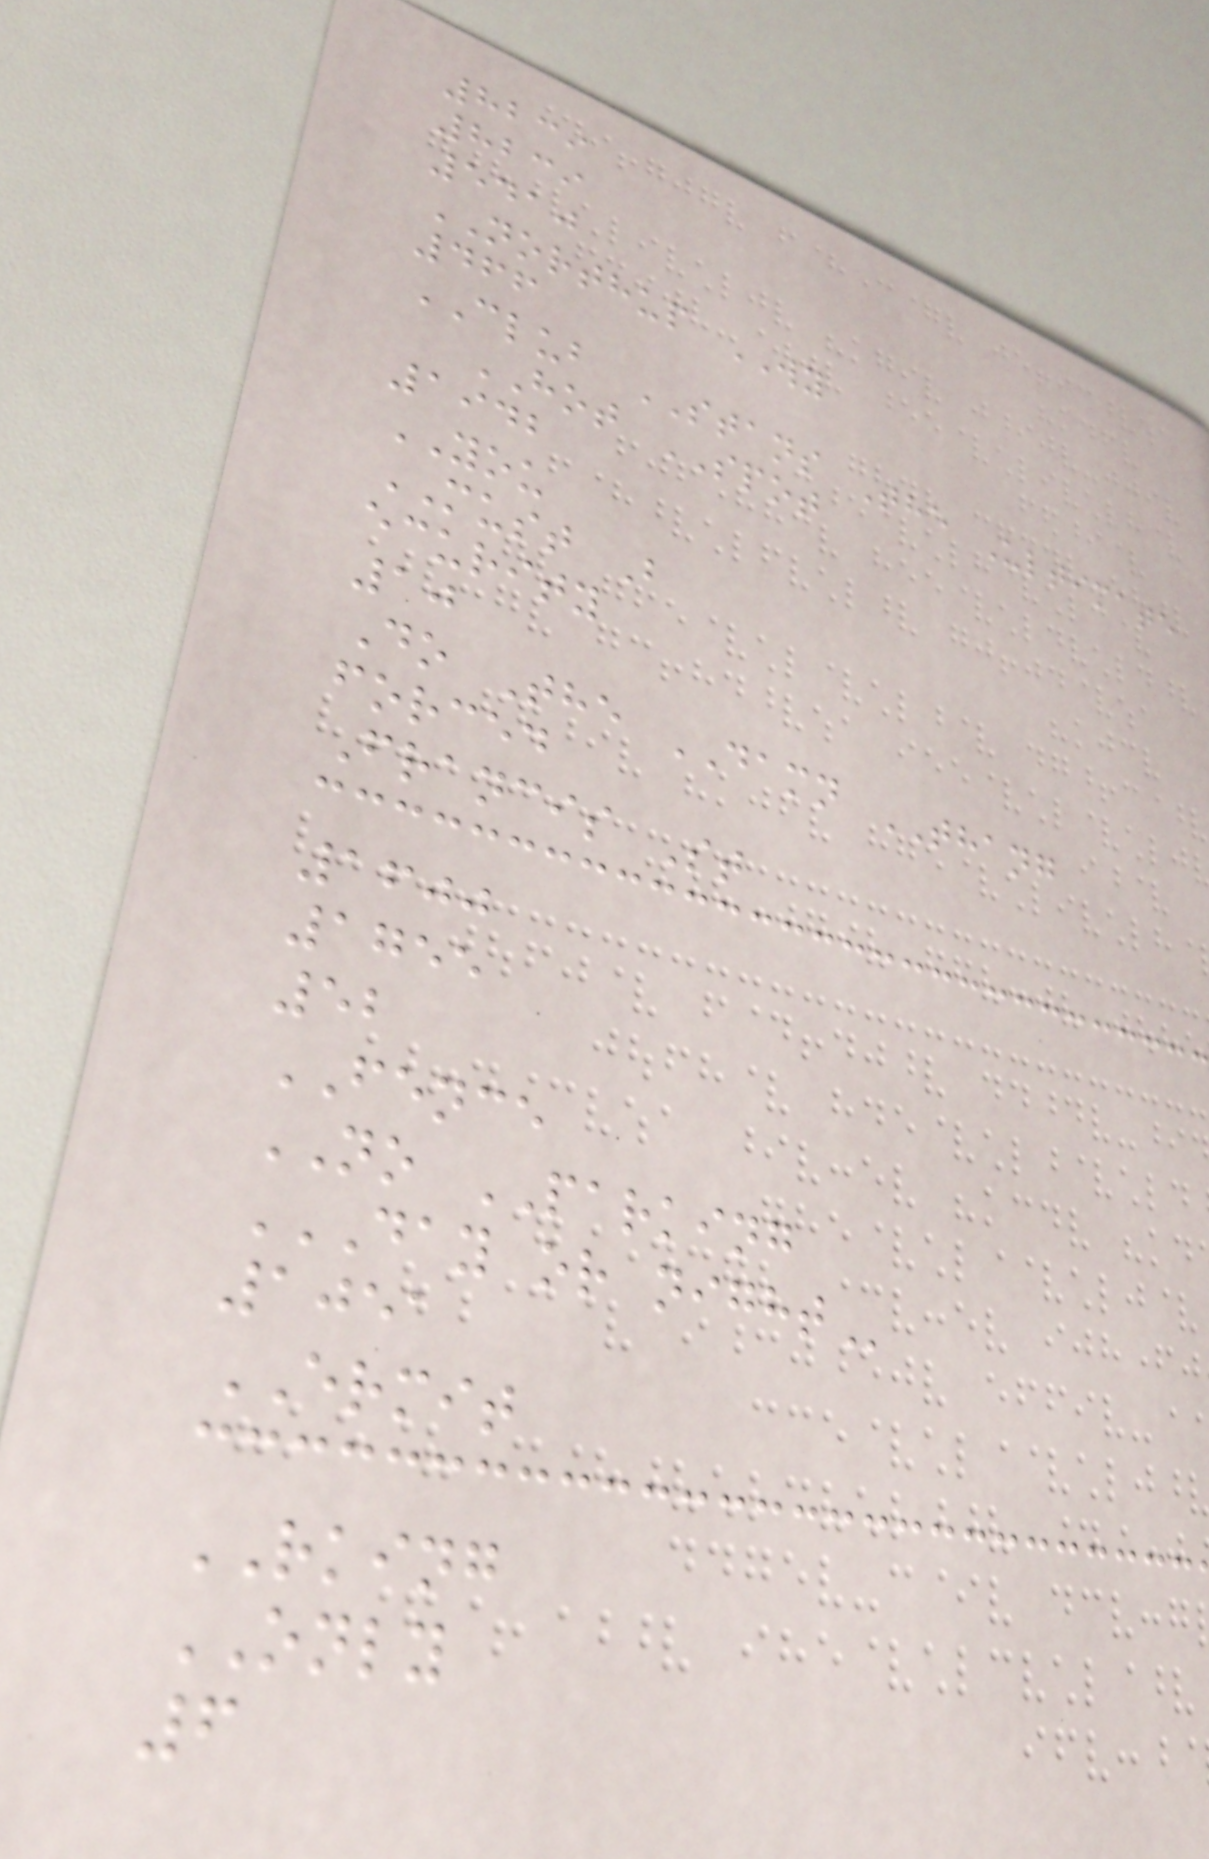8239
8239
5410
NORTHUP WY
466
CLUB STANS The Ultimate
HOT SPOT
1942
YOU
MUST B
ecurity
10
Do The DAMN THANG
forced
Francis St
1600
1755
52
FENCE
NO PARKING
DAY OR NIGHT
1051
ERMIT
RKING
ONLY
6
